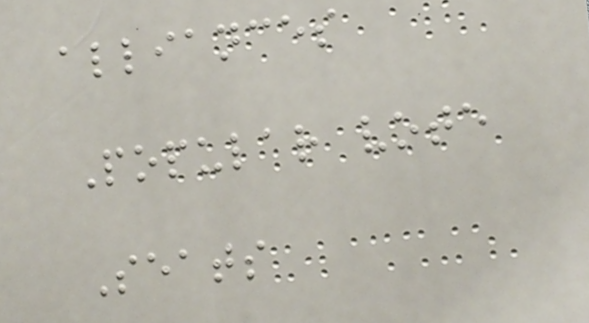alliances
Popular vote
Seats
